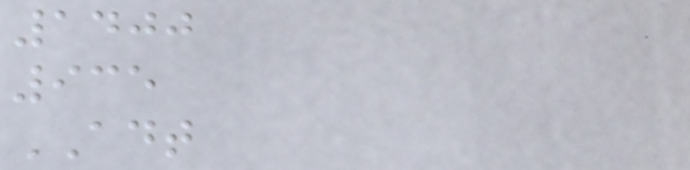1400
935
ADT
